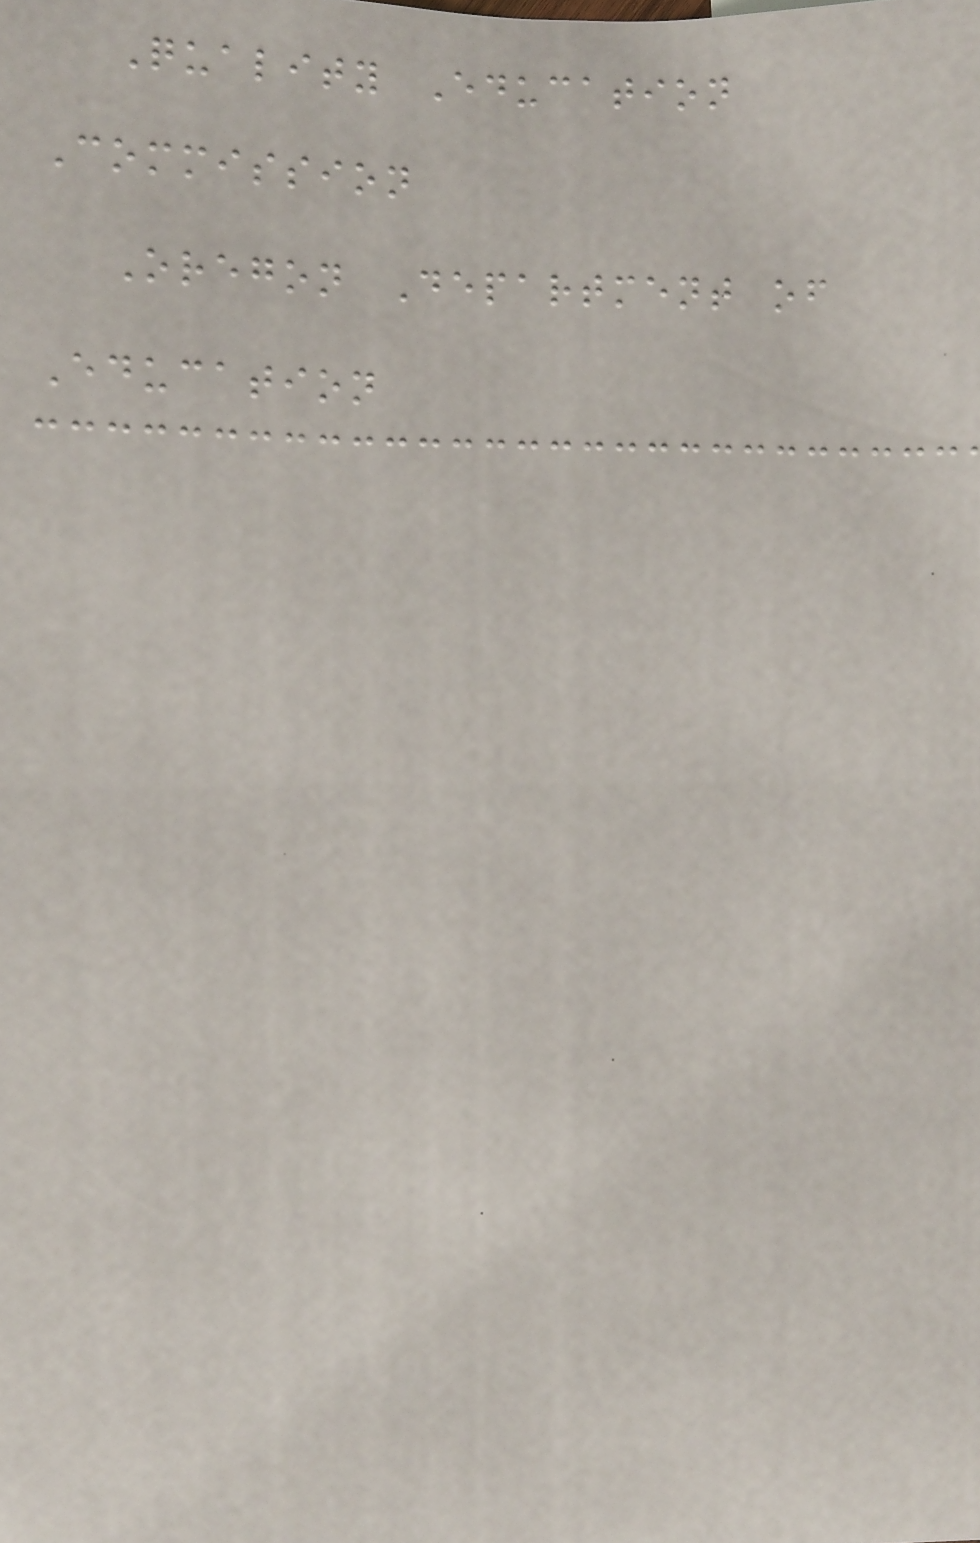Quality Education
Commission
Oregon Department of
Education
